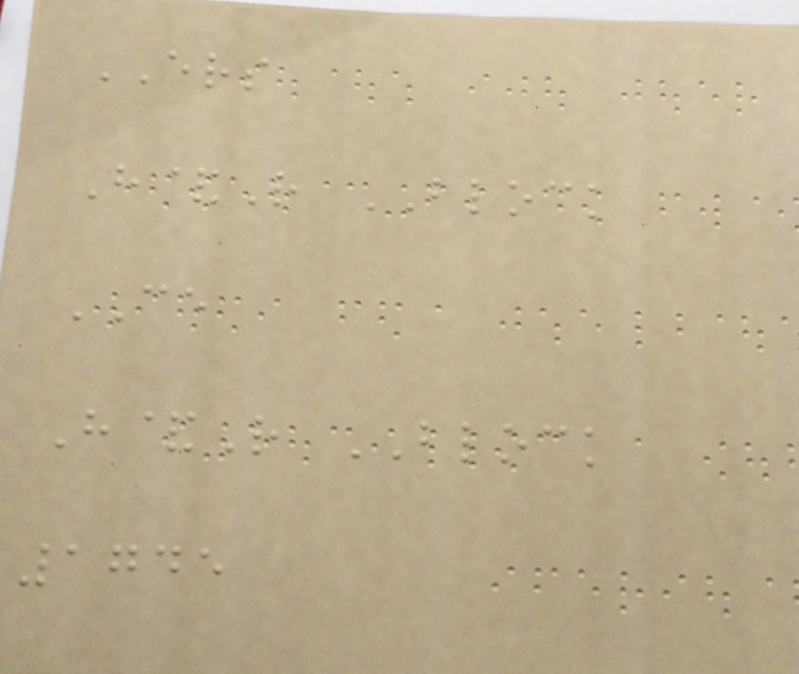ERS
H&R BLOCK
CE
H&R BLOCK
1745
